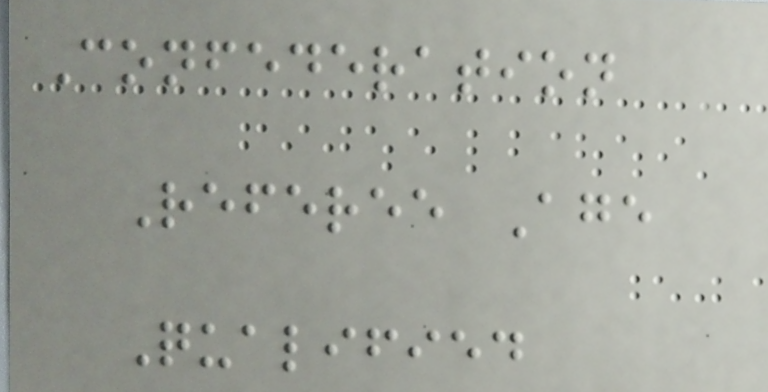Confederation
Referee Age
Qualified
